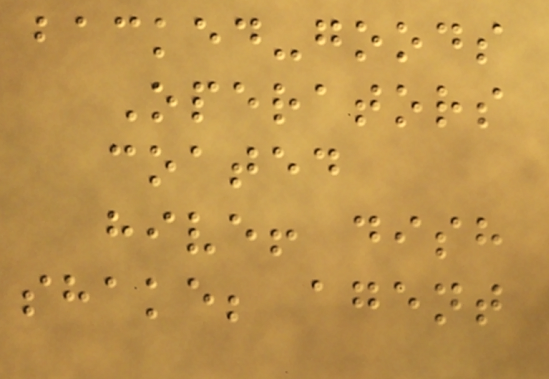backed-goods
Operators
coated
hive! dish
shake; agent
